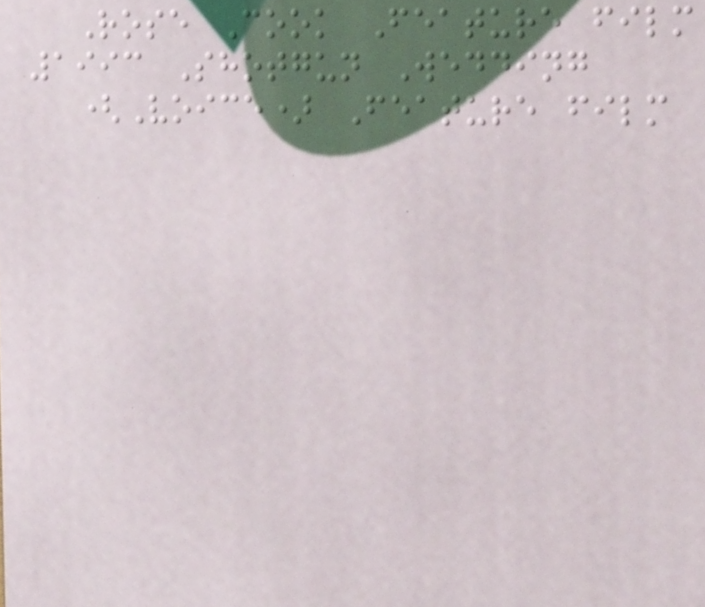Rose Cook Feature film
1993 Shotgun Wedding
(Voice) Feature film
